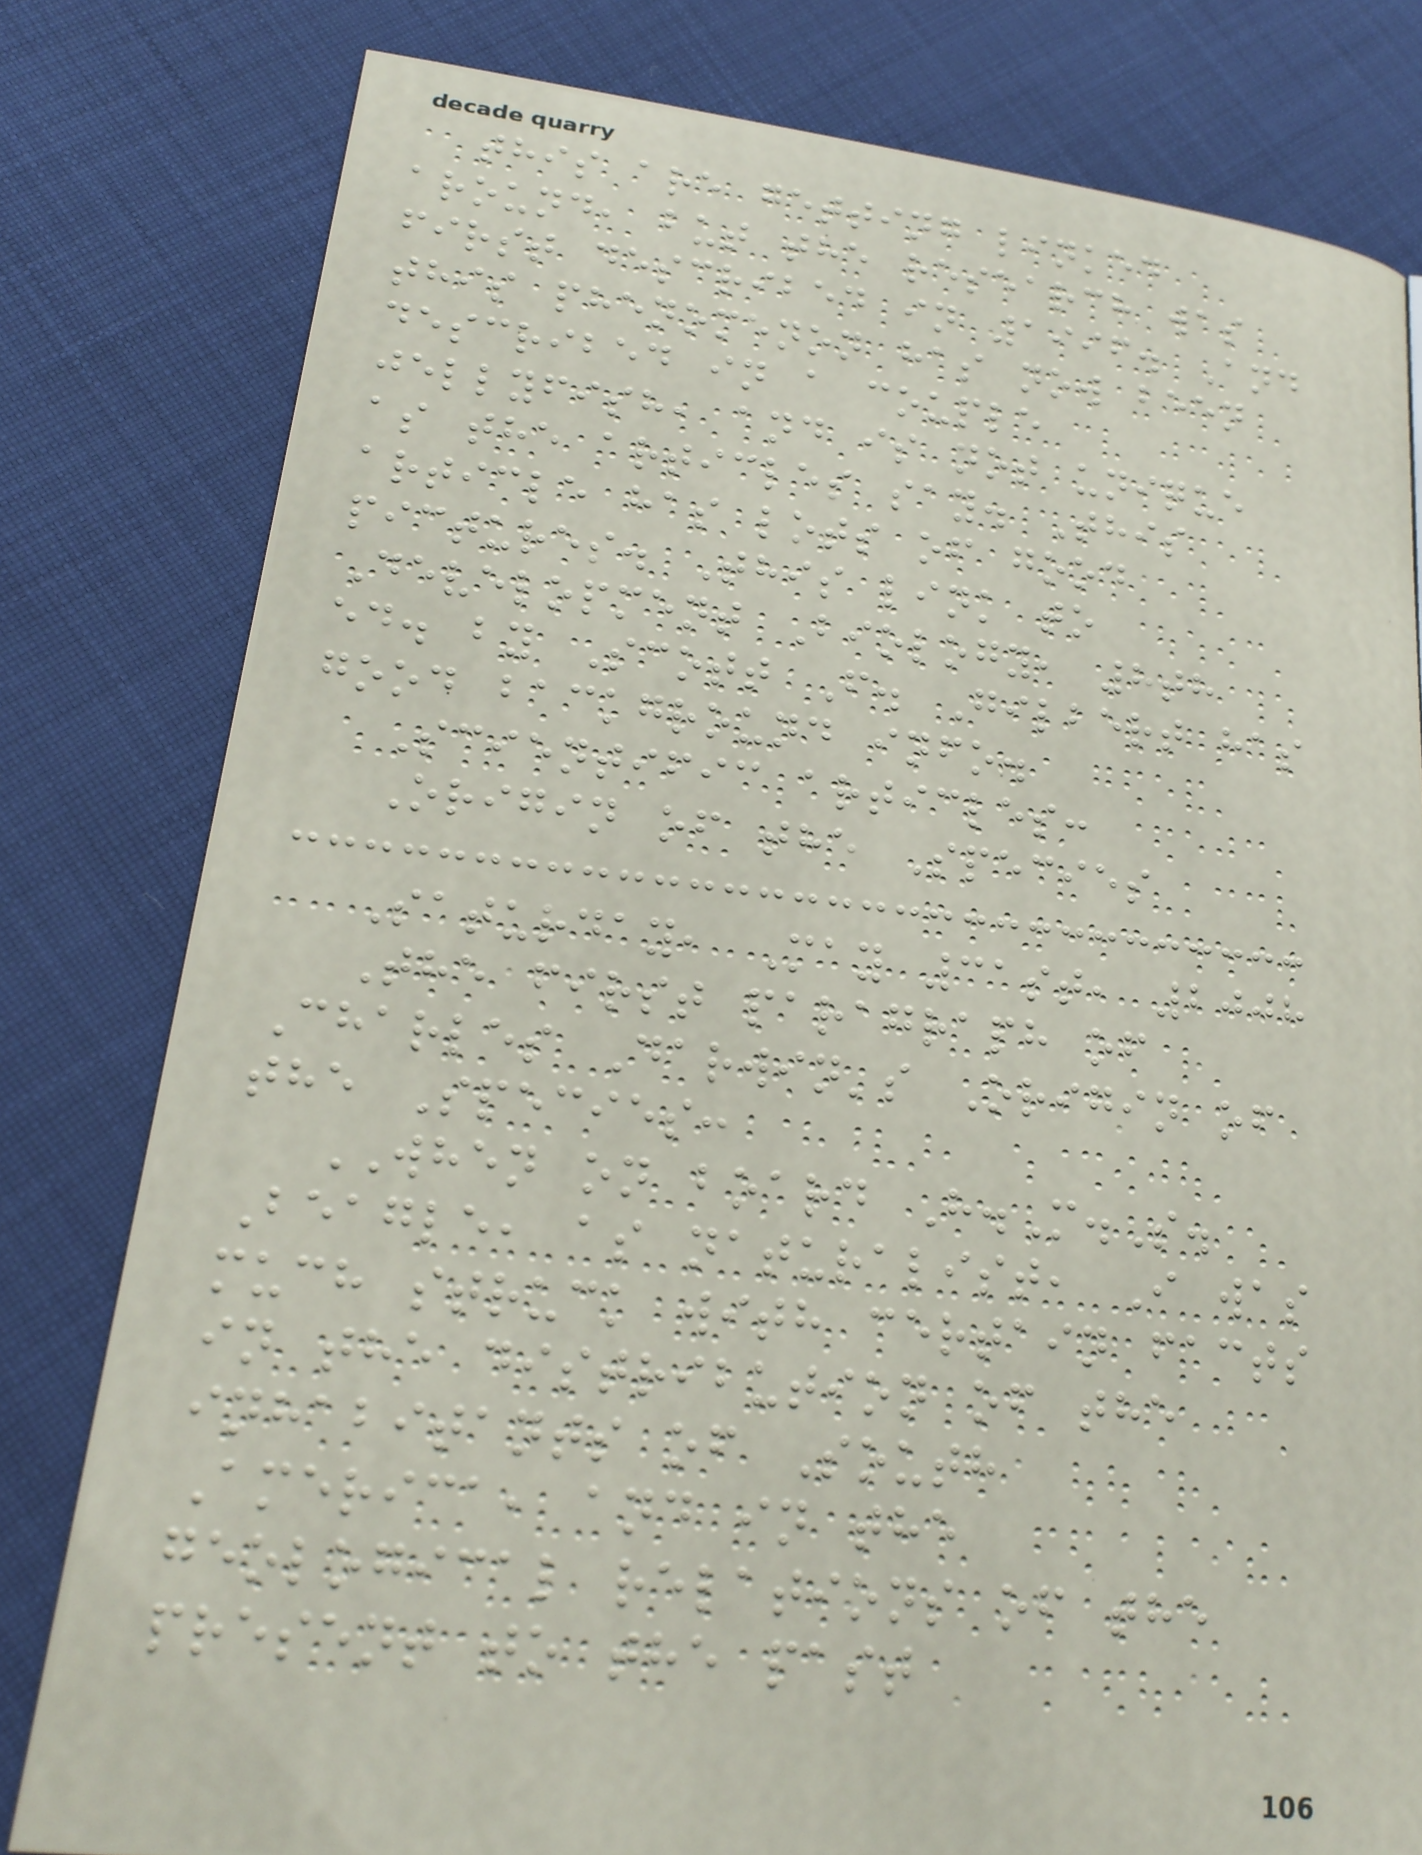this are getting linked
around, but the research was
first described in 1996. And
this phenomenon has now been
described in a couple
jellyfish, and is not unique
as the articles say. This
article has lots of good
pictures. This link to
Development Biology, 8th
ed. by Scott F. Gilbert has
good background info.
Scientific articles:
Origin of the Species
Saturday, May 31st, 2008
The first paragraph of
Charles Darwin's Origin of
the Species:
WHEN on board H.M.S.
Beagle, as naturalist, I was
much struck with certain facts
in the distribution of the
inhabitants of South
America, and in the
geological relations of the
present to the past
